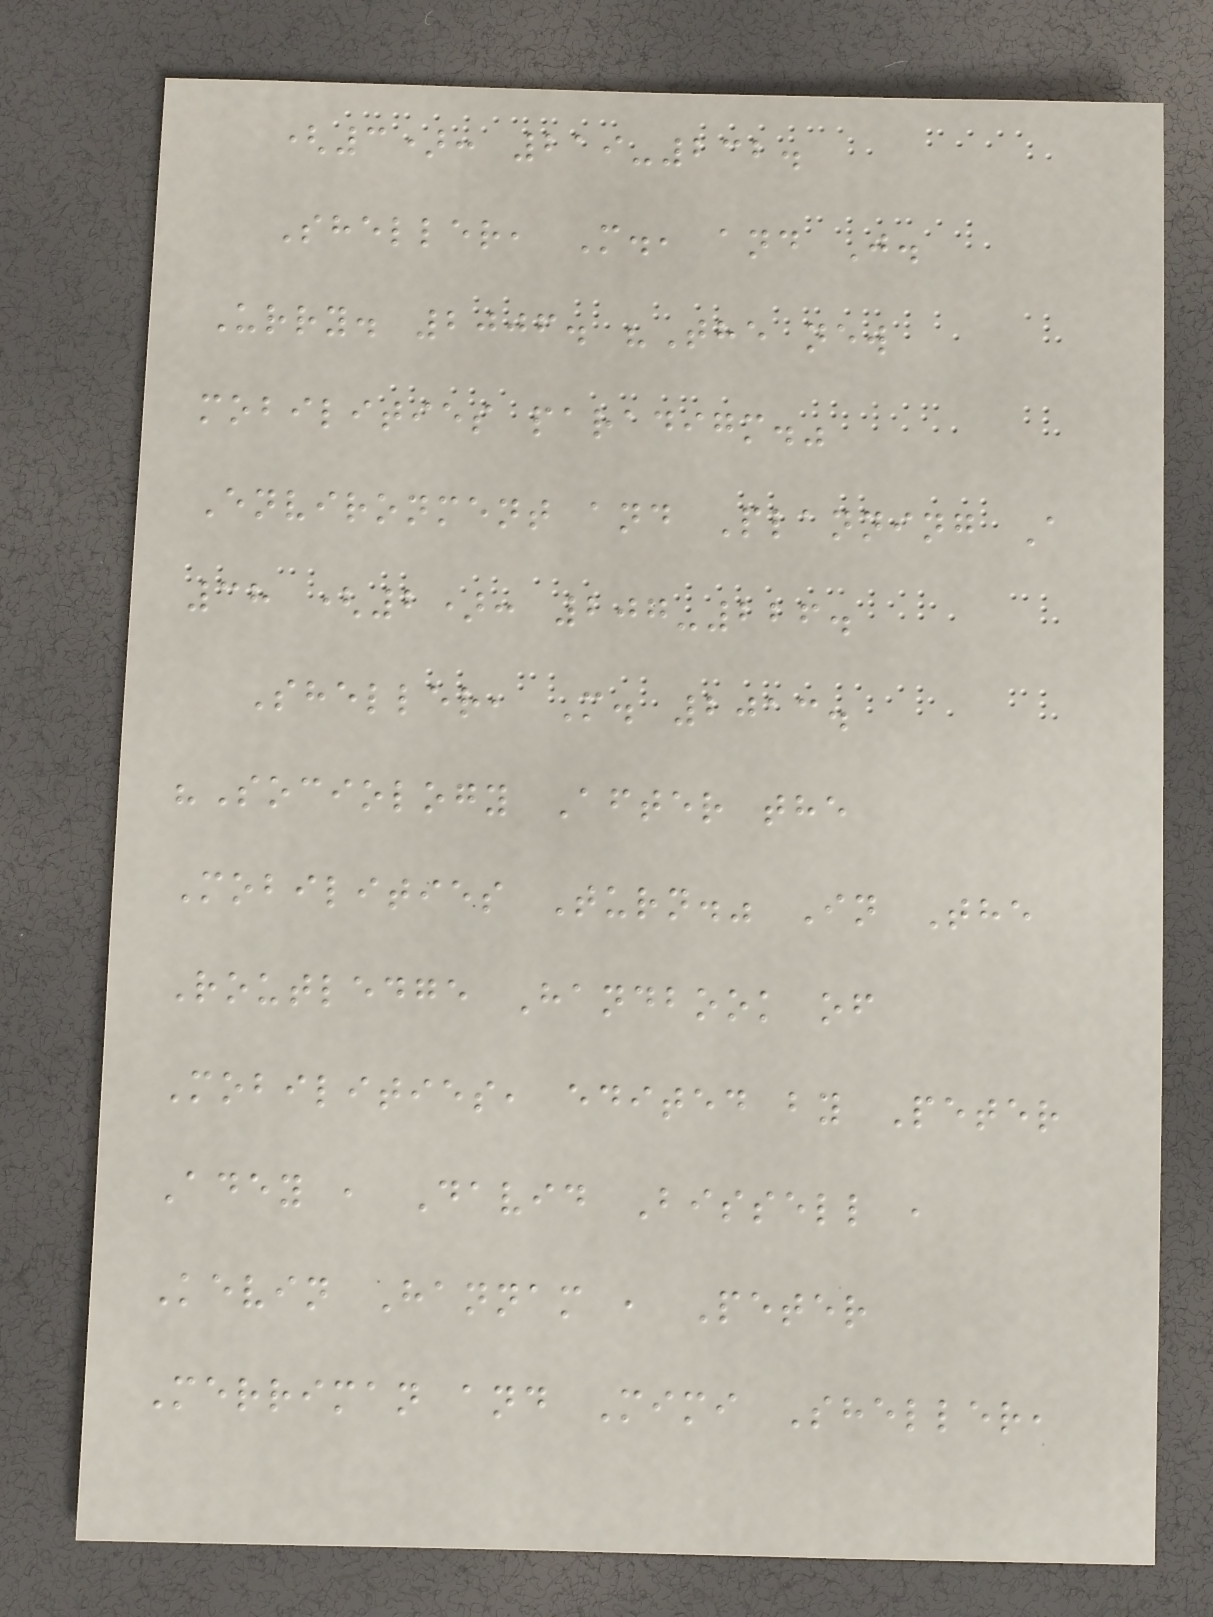(3): 219-232.
Sheller, M., and J.
Urry. 2006. "The new
mobilities paradigm."
Environment and Planning A
38 (2): 207-226.
Sheller, M. 2013.
"Sociology After the
Mobilities Turn." In The
Routledge Handbook of
Mobilities, edited by Peter
Adey , David Bissell ,
Kevin Hannam , Peter
Merriman and Mimi Sheller,
